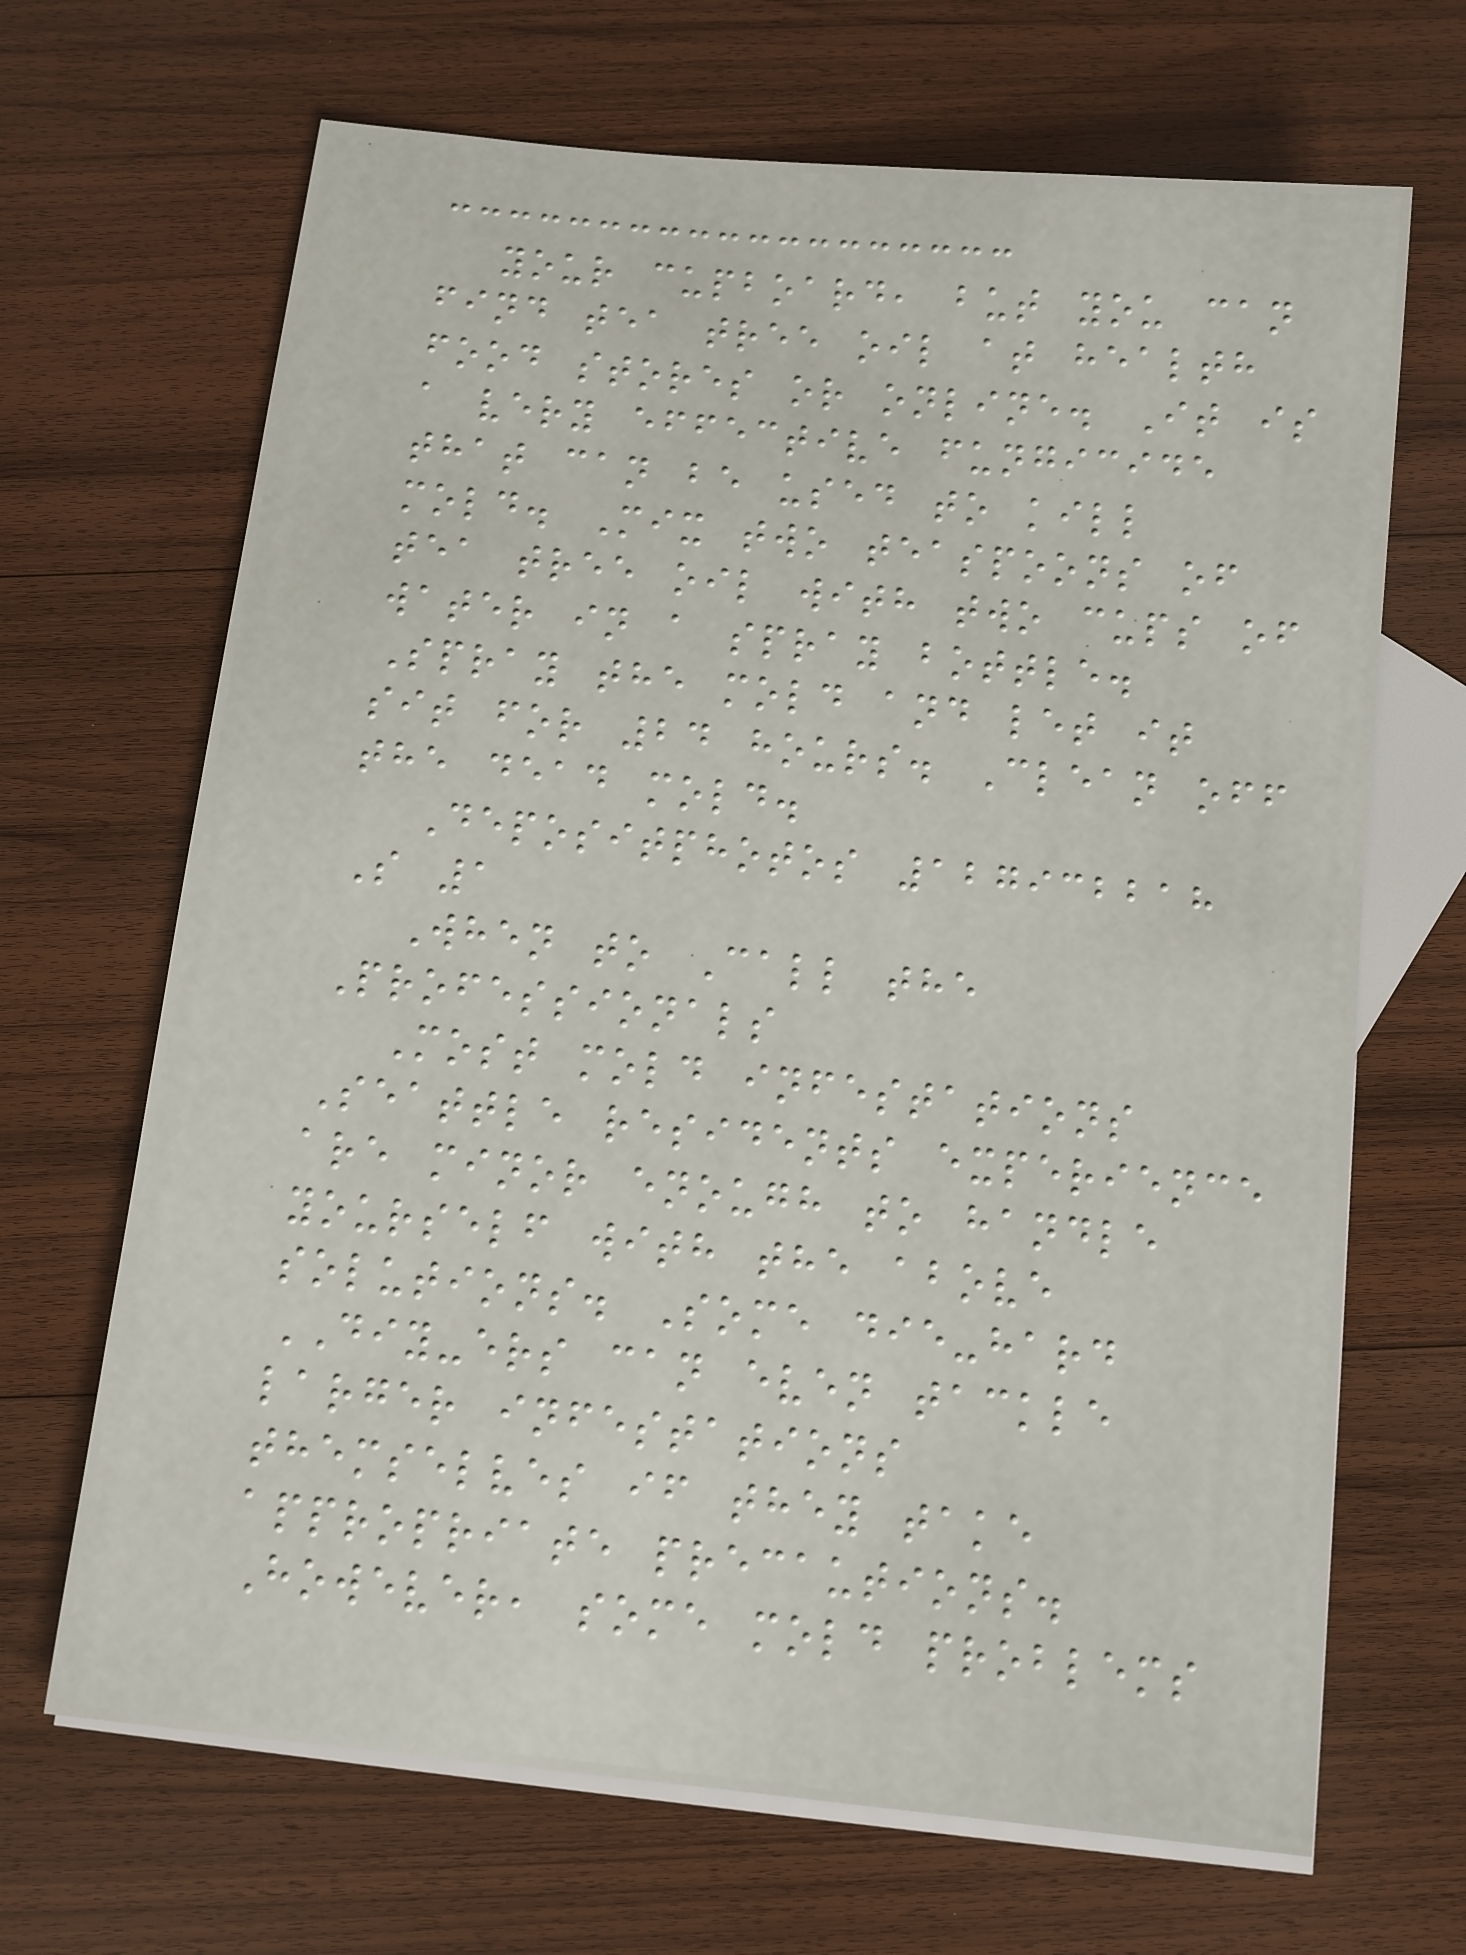your cupboard, but you can
find tea tree oil at health
food stores or online. It is
a very effective fungicide
that can be used to kill
mold. Mix two teaspoons of
tea tree oil with two cups of
water in a spray bottle.
Spray the mold and let it
sit for 24 hours. Clean off
the dead mold.
Depositphotos 127932218
S 1
When to Call the
Professionals
Most mold infestations
Seattle residents experience
are minor enough to handle
yourself with the above
solutions. Some die-hard
DIY-ers can even tackle
larger infestations
themselves if they take
appropriate precautions.
However, some mold problems
